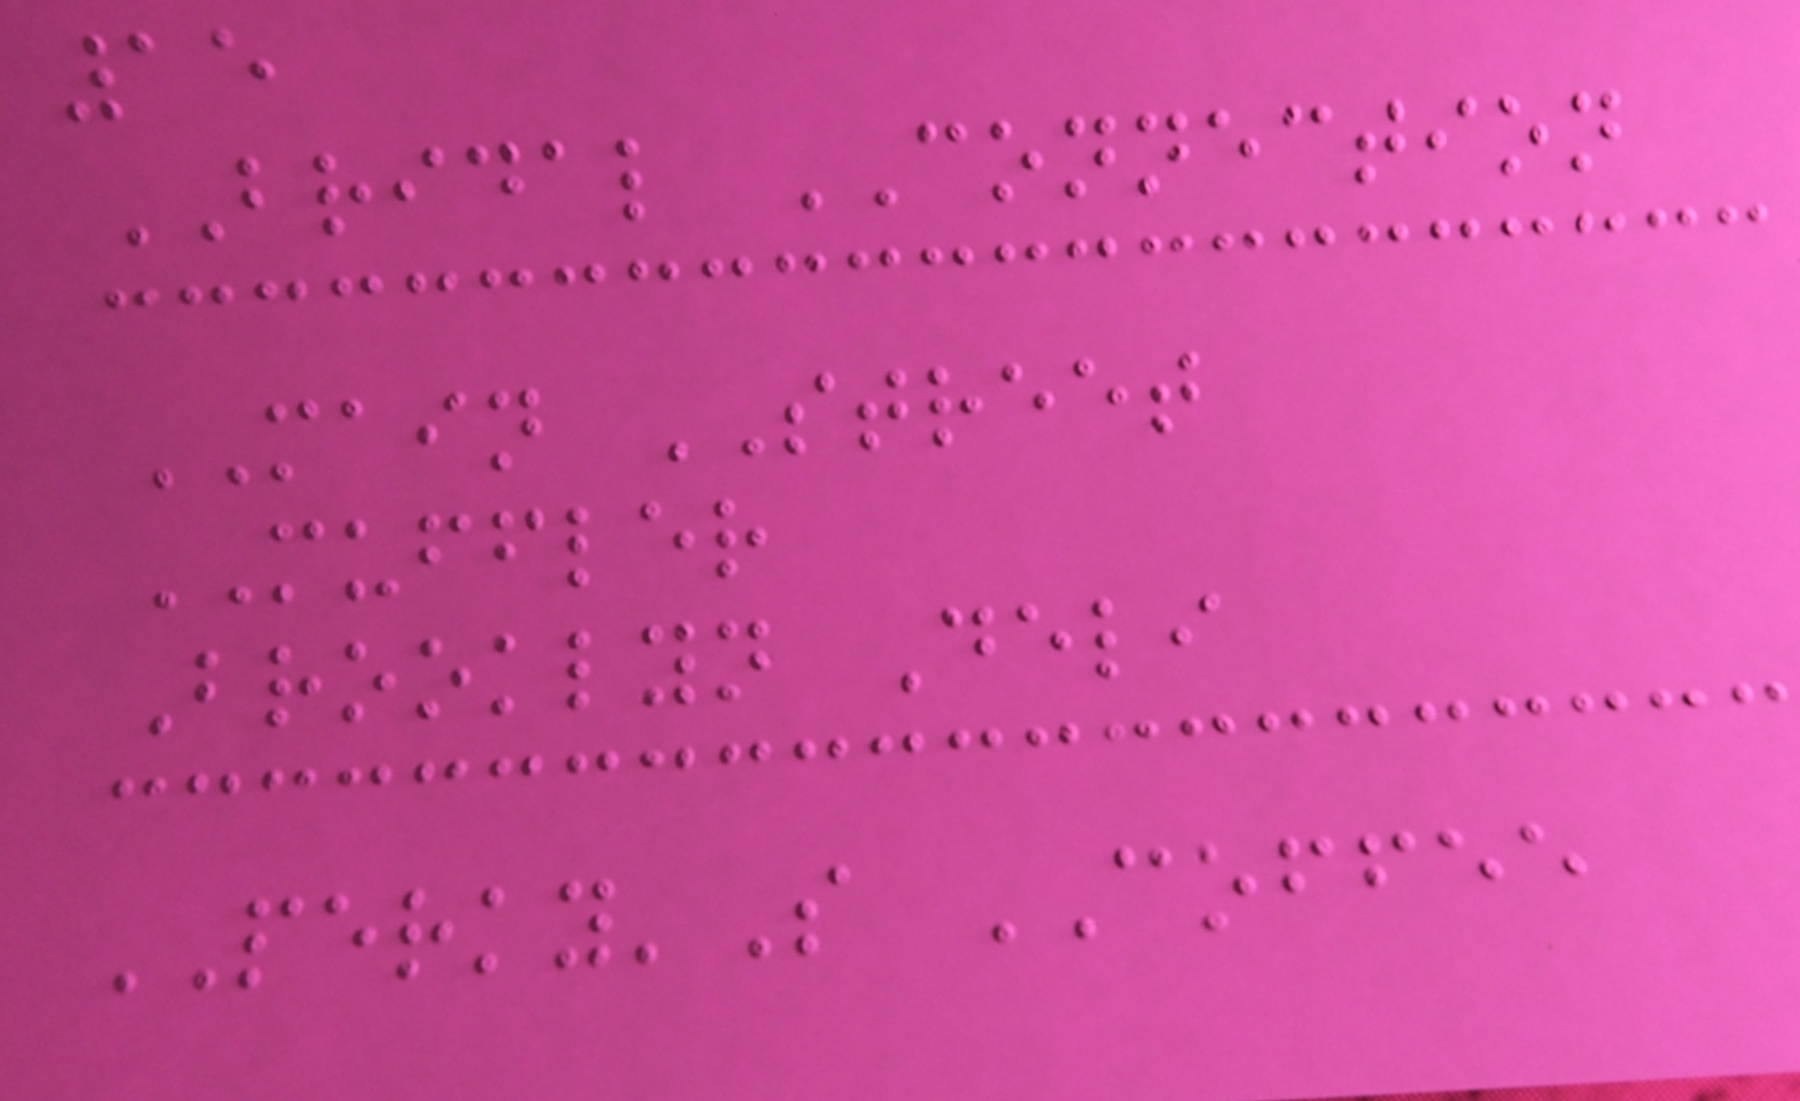15
BRIDAL CONNECTION
MAIN STREET
MUFFLER
Brooklyn Deli
PERKY'S COFFEE
